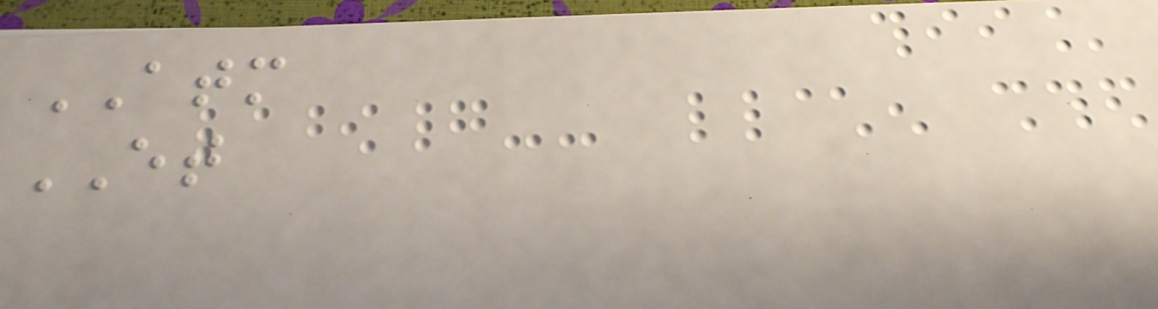ATM
ET
